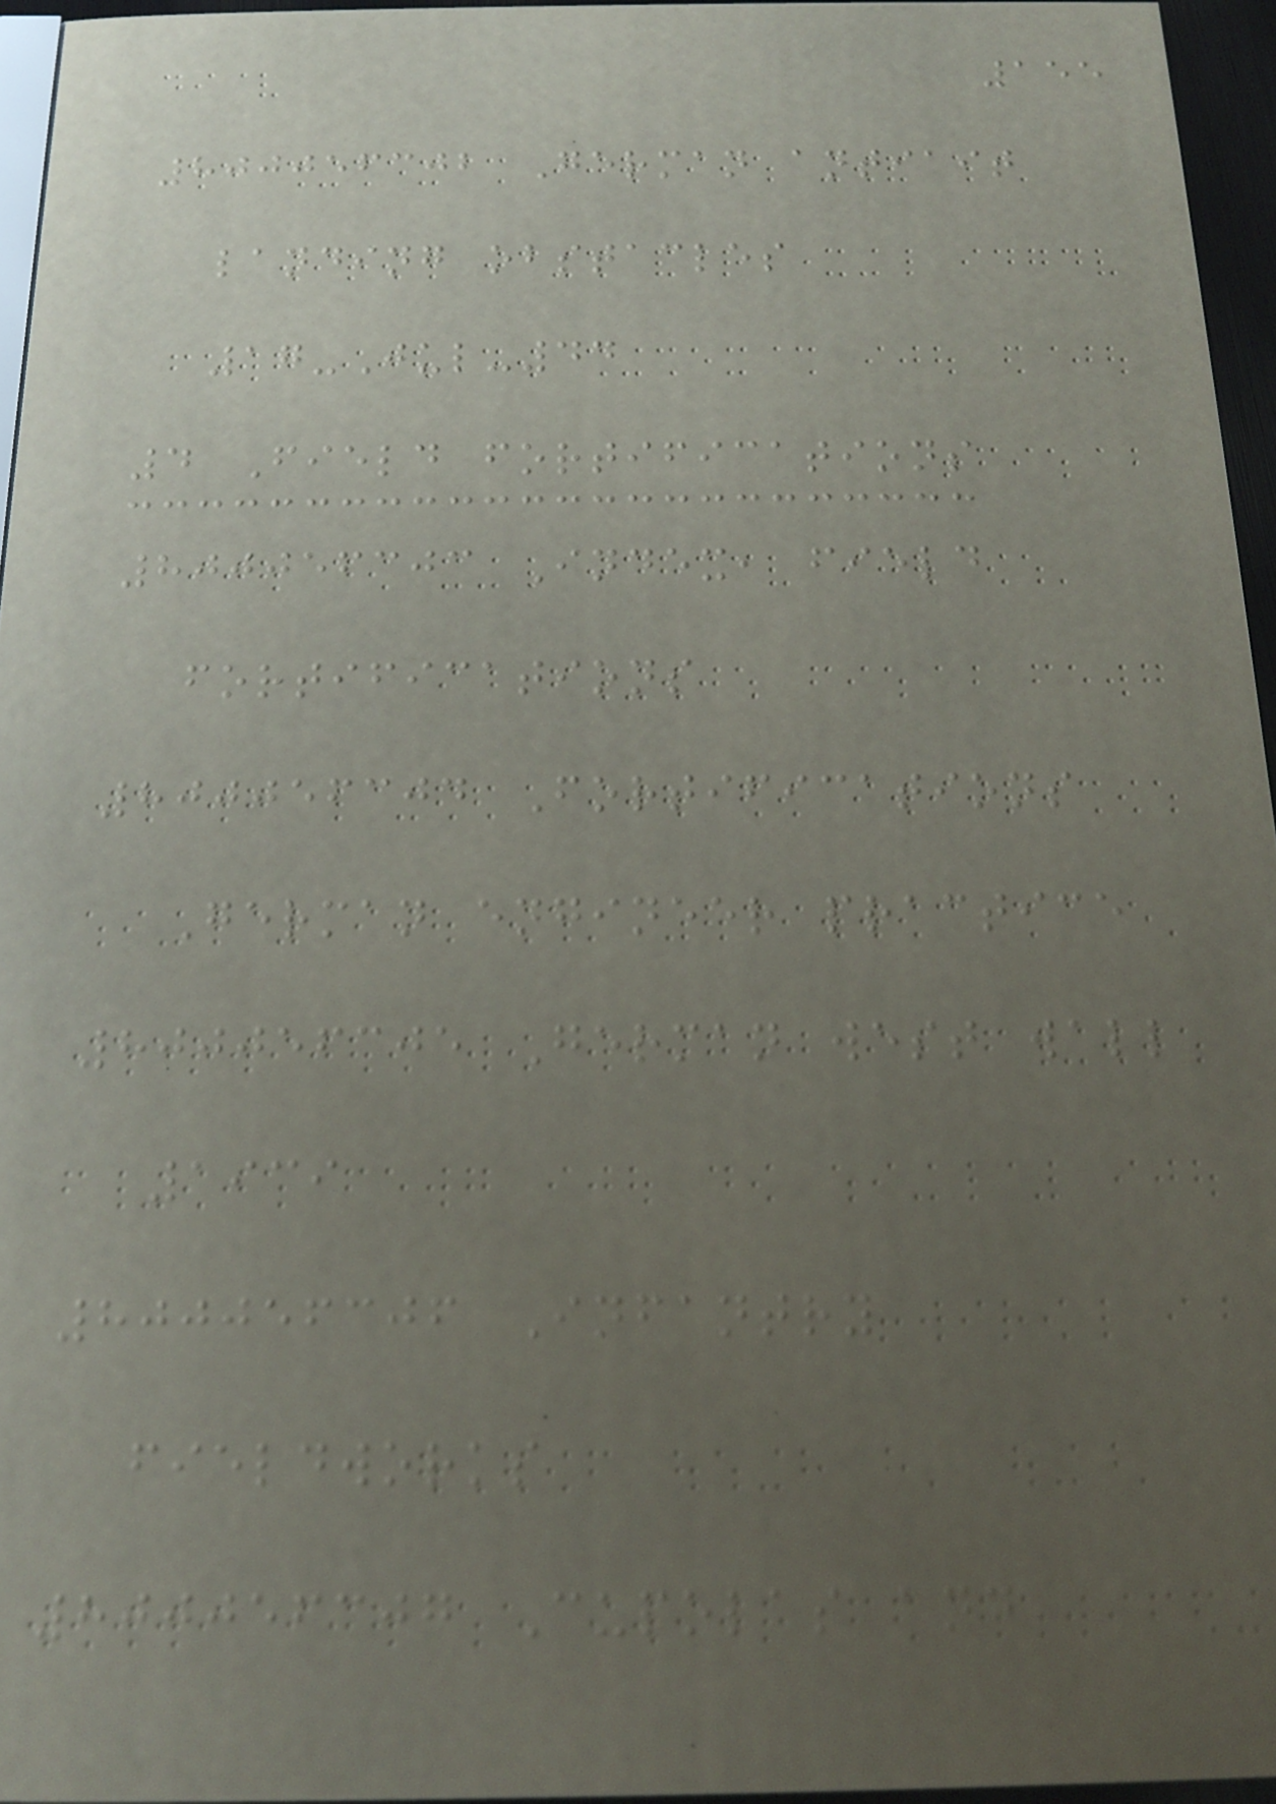155
800056302 German antiait
landing obstacles
17-Jul-44
4 Field fortifications
800056303 Index, field
fortifications
800056304 Fortifications
German engineer practice
800056305 German west wall
1939
800056306 Infantry
fieldworks
800056307 Cupolas and
